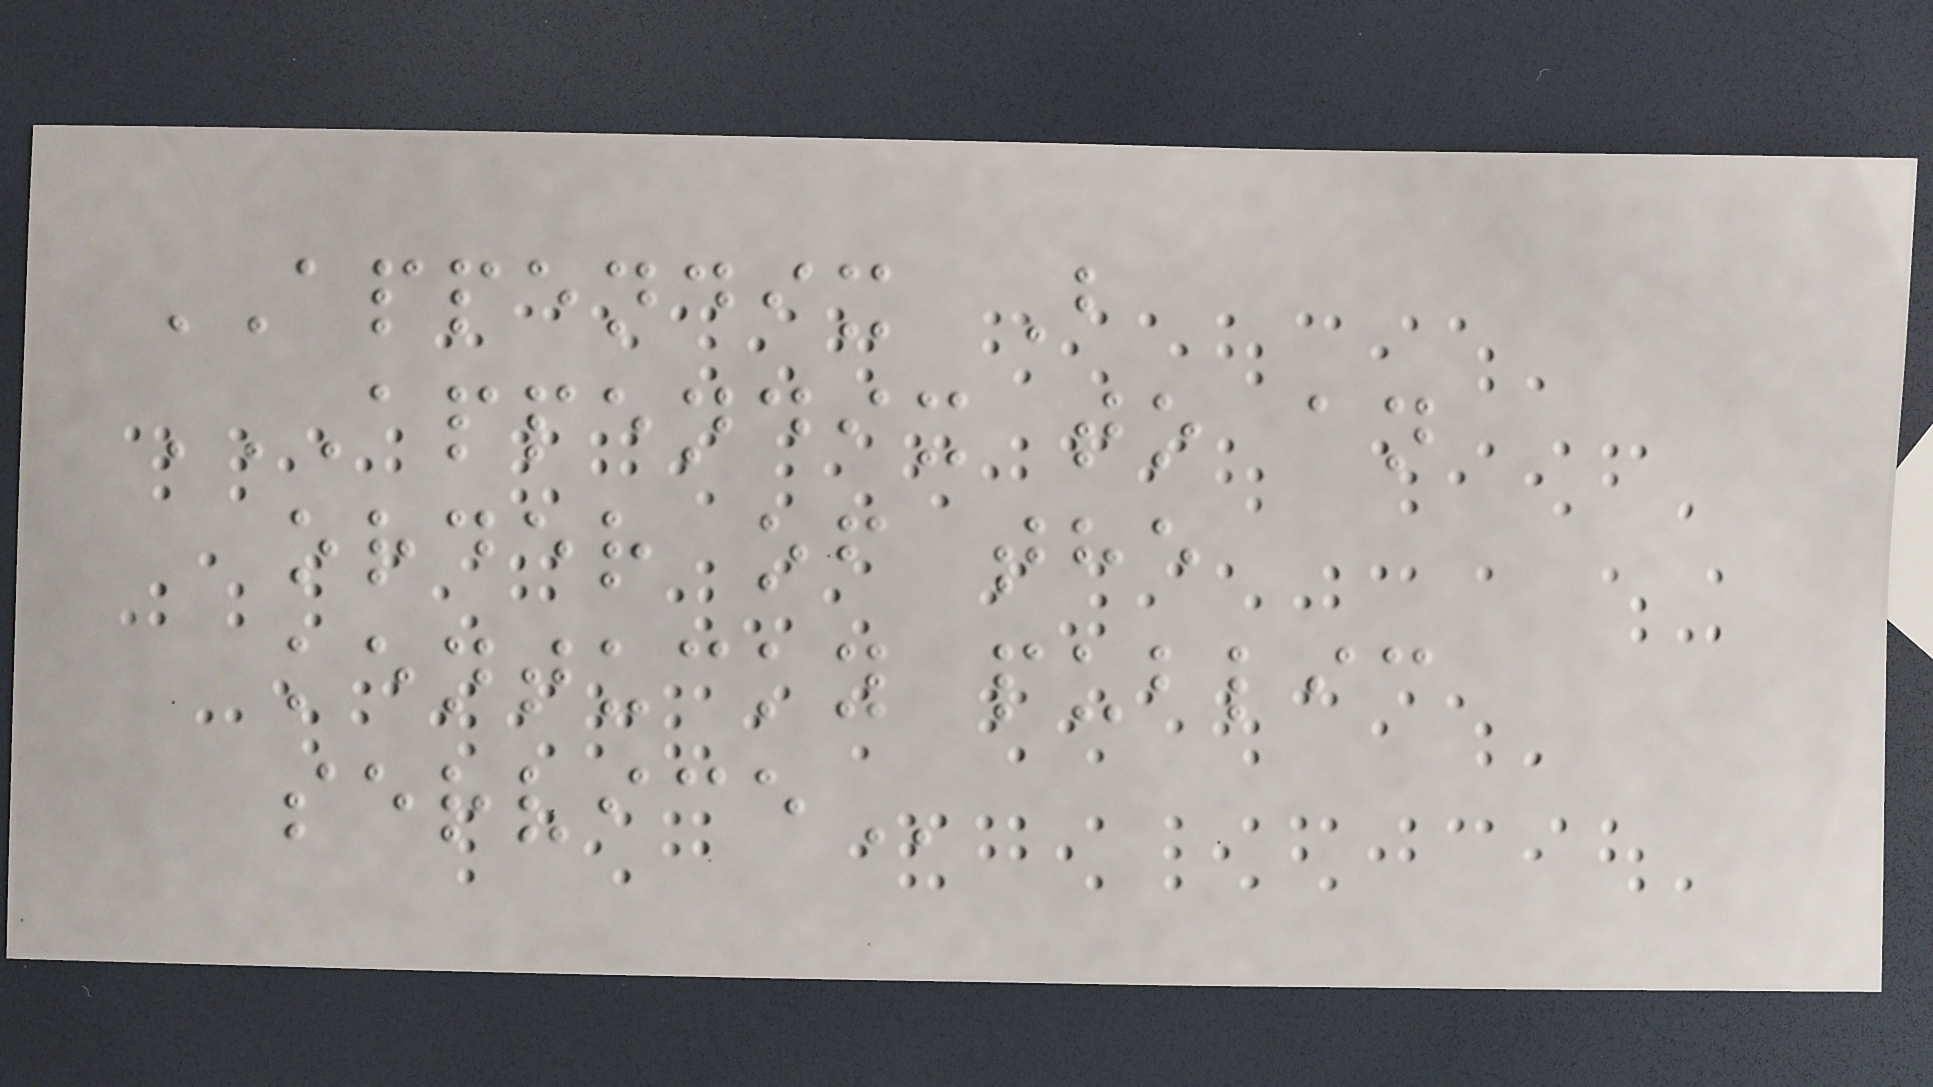APPENDIX B
APPENDIX TO AN
ORDER OF THE
KENTUCKY PUBLIC
SERVICE
